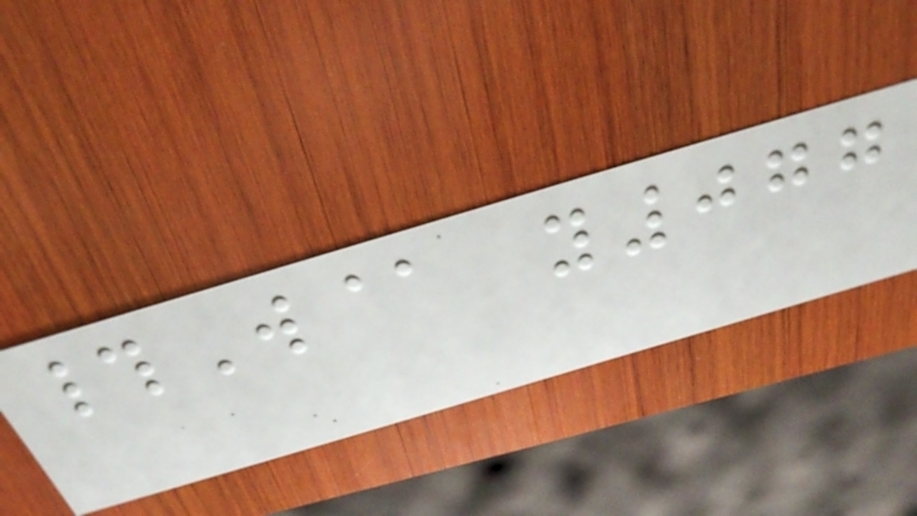#W@ y077
